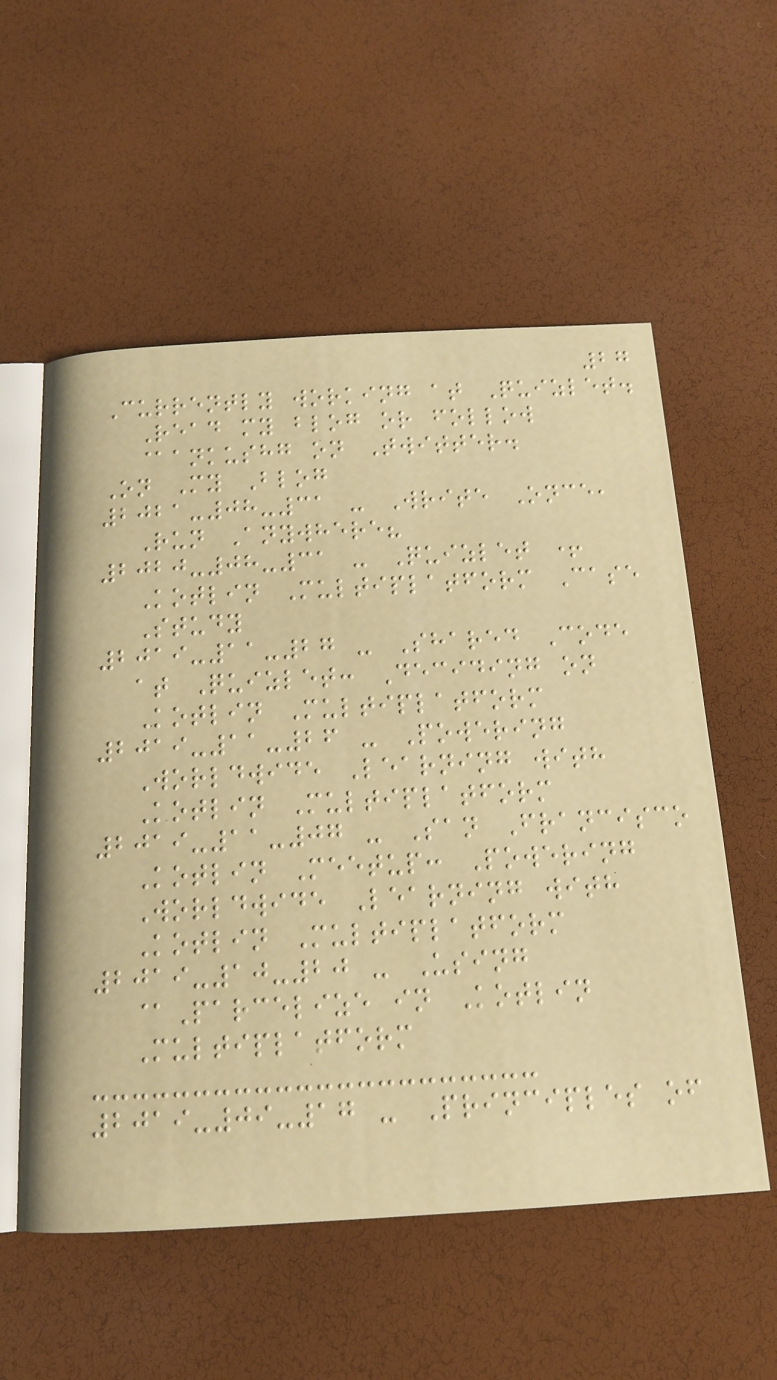27
Currently working at Quizlet.
Read my blog or follow
@ankushg on Twitter.
On My Blog
2021-08-31 - Write Once,
Run Anywhere?
2020-08-31 - Quizlet +
Kotlin Multiplatform Case
Study
2019-11-27 - Shared Code
at Quizlet: Deciding on
Kotlin Multiplatform
2019-11-26 - Powering
Worldwide Learning with
Kotlin Multiplatform
2019-11-07 - San Francisco
Kotlin Meetup: Powering
Worldwide Learning with
Kotlin Multiplatform
2019-10-20 - Using
@Parcelize in Kotlin
Multiplatform
2019-09-17 - Principles of
